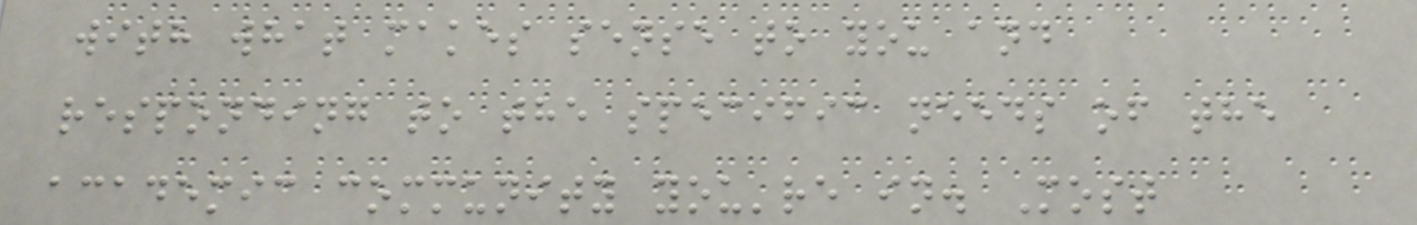with what makes sense to you and
responding to the specific needs of the
academic community you're in. Most
